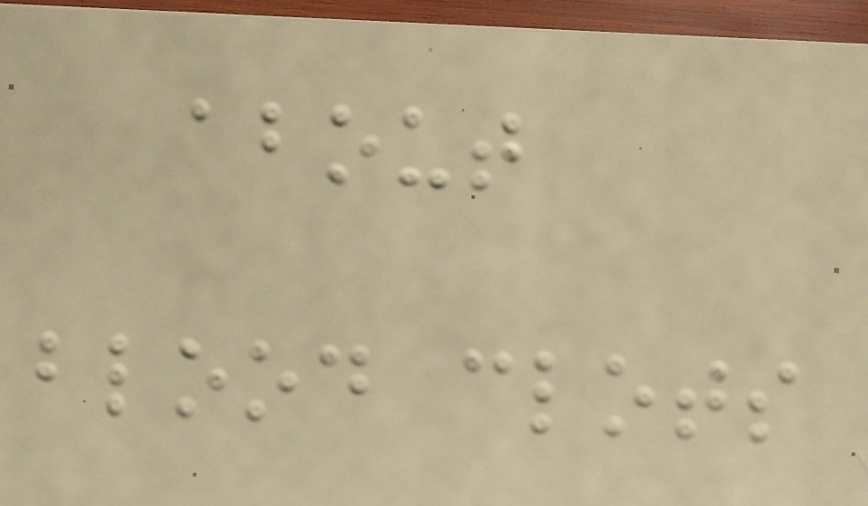about
blood clots
